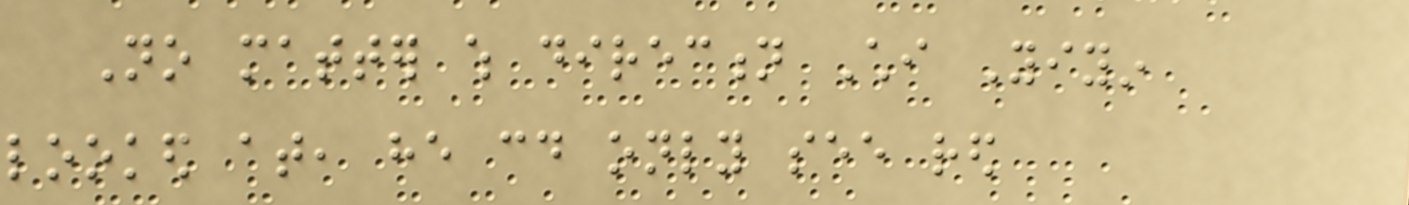No matter which direction Chi Yiyin
looked at, he could only see red
